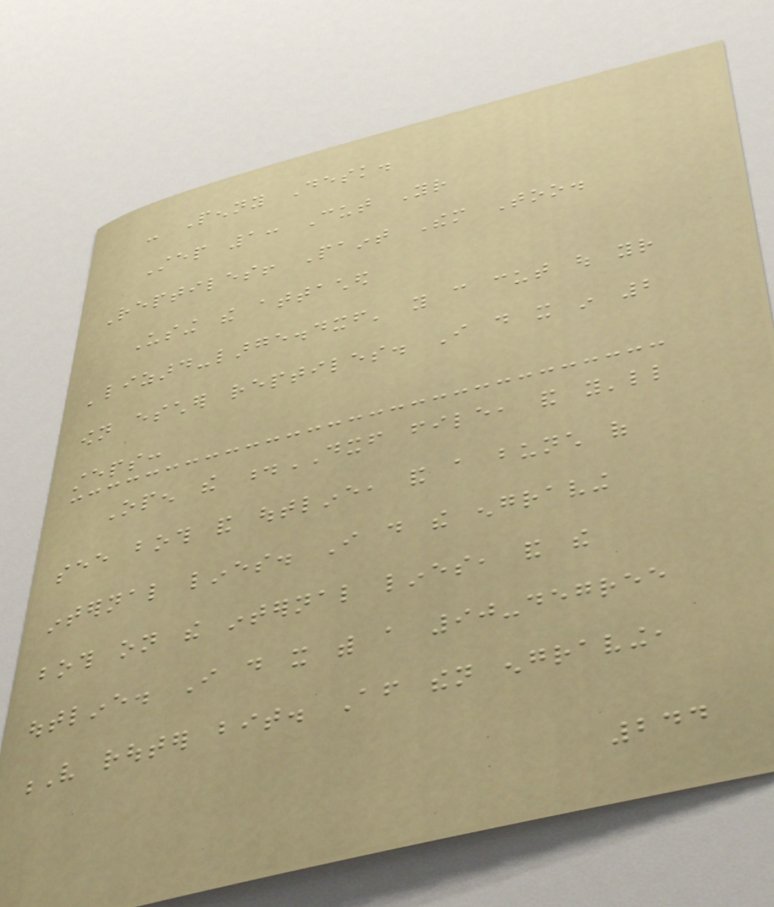- Penny Desk.
Step 1: Cut Your
Reptiles! Paint Them Too.
Using the attached
'lizard-large.dxf' you can cut out your
own escher reptiles. I do it in 2
steps:
Open the .DXF file, and you'll
see both and outline, and a bunch of
internal lines. I do the engraving
both on the internal lines, and the
outline. I do it with a 90-degree
V router bit. After then engraving,
244
